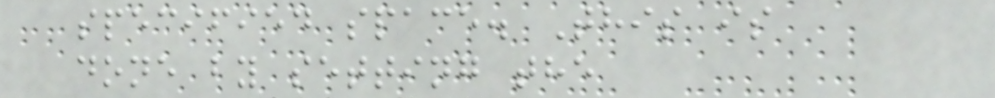specified space. This is
done by setting the
